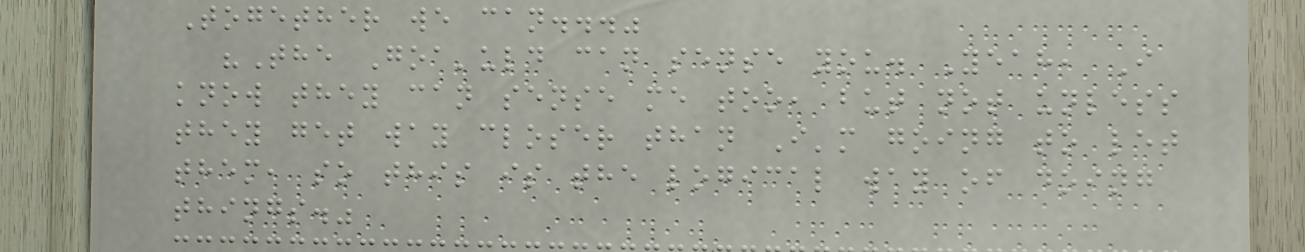Together we can..."
"The Goa'uld can sense you. Yeah, I
know they can sense me too, but not unless
they get way closer than I'm going to let
them, so this is the logical way of doing
things."
